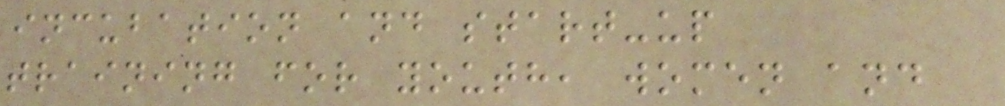incubation and start-up
training for youth, women and
